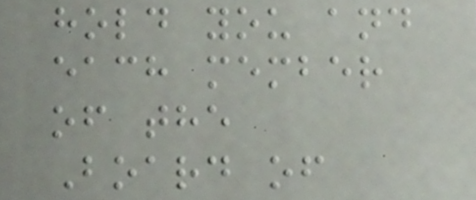hold you and
each member
of the
Board of
